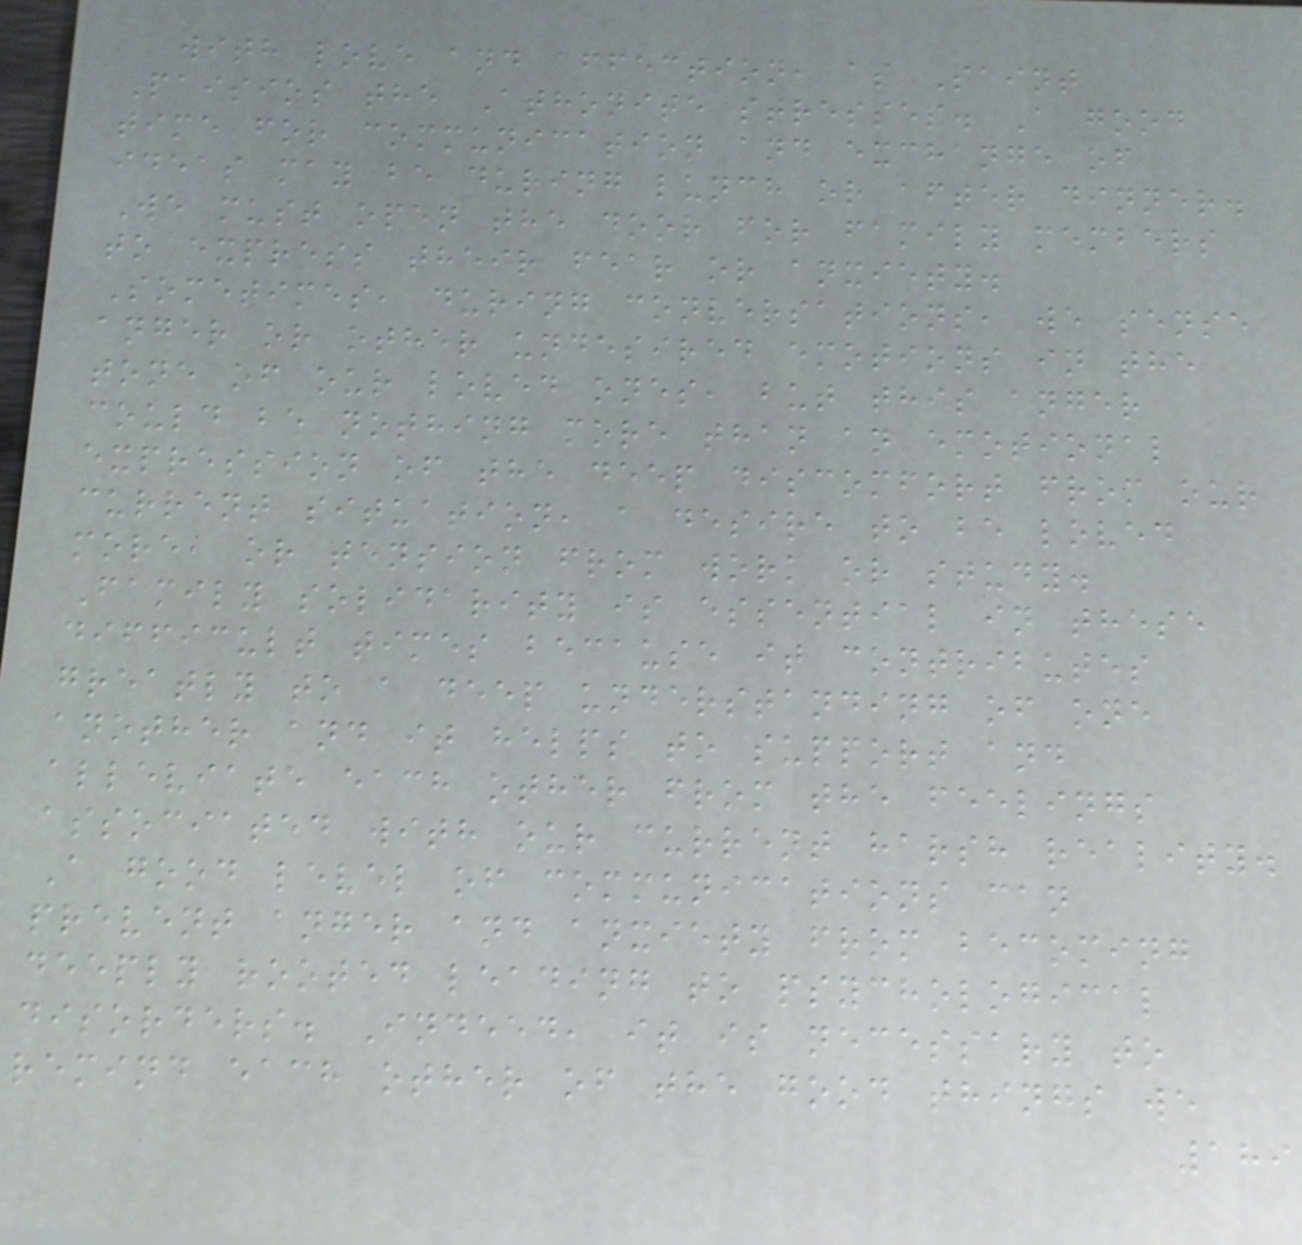with love and affection, as Saint
Paisios the Athonite stresses. A good
time for communication and exchange of
ideas may be during lunch or after dinner.
We must open the door for family members
to express their fear or anxiety.
Sometimes, during conversations, we sense
anger or other undesired emotions in the
tone of our loved ones, but this anger
could be nothing more than an emotional
expression of the deep discomfort from our
current situation, a desire to be loved
more, or tension from work or study.
Family solidarity is essential in these
difficult times because it contributes
greatly to a deep understanding of one
another and it helps to support and
alleviate each other from the feelings
associated with our current harsh reality.
A good level of communications can
prevent anger and anxiety from becoming
deeply rooted leading to psychological
disorders. Indeed, it is necessary to
remind each other of the good things we
189
